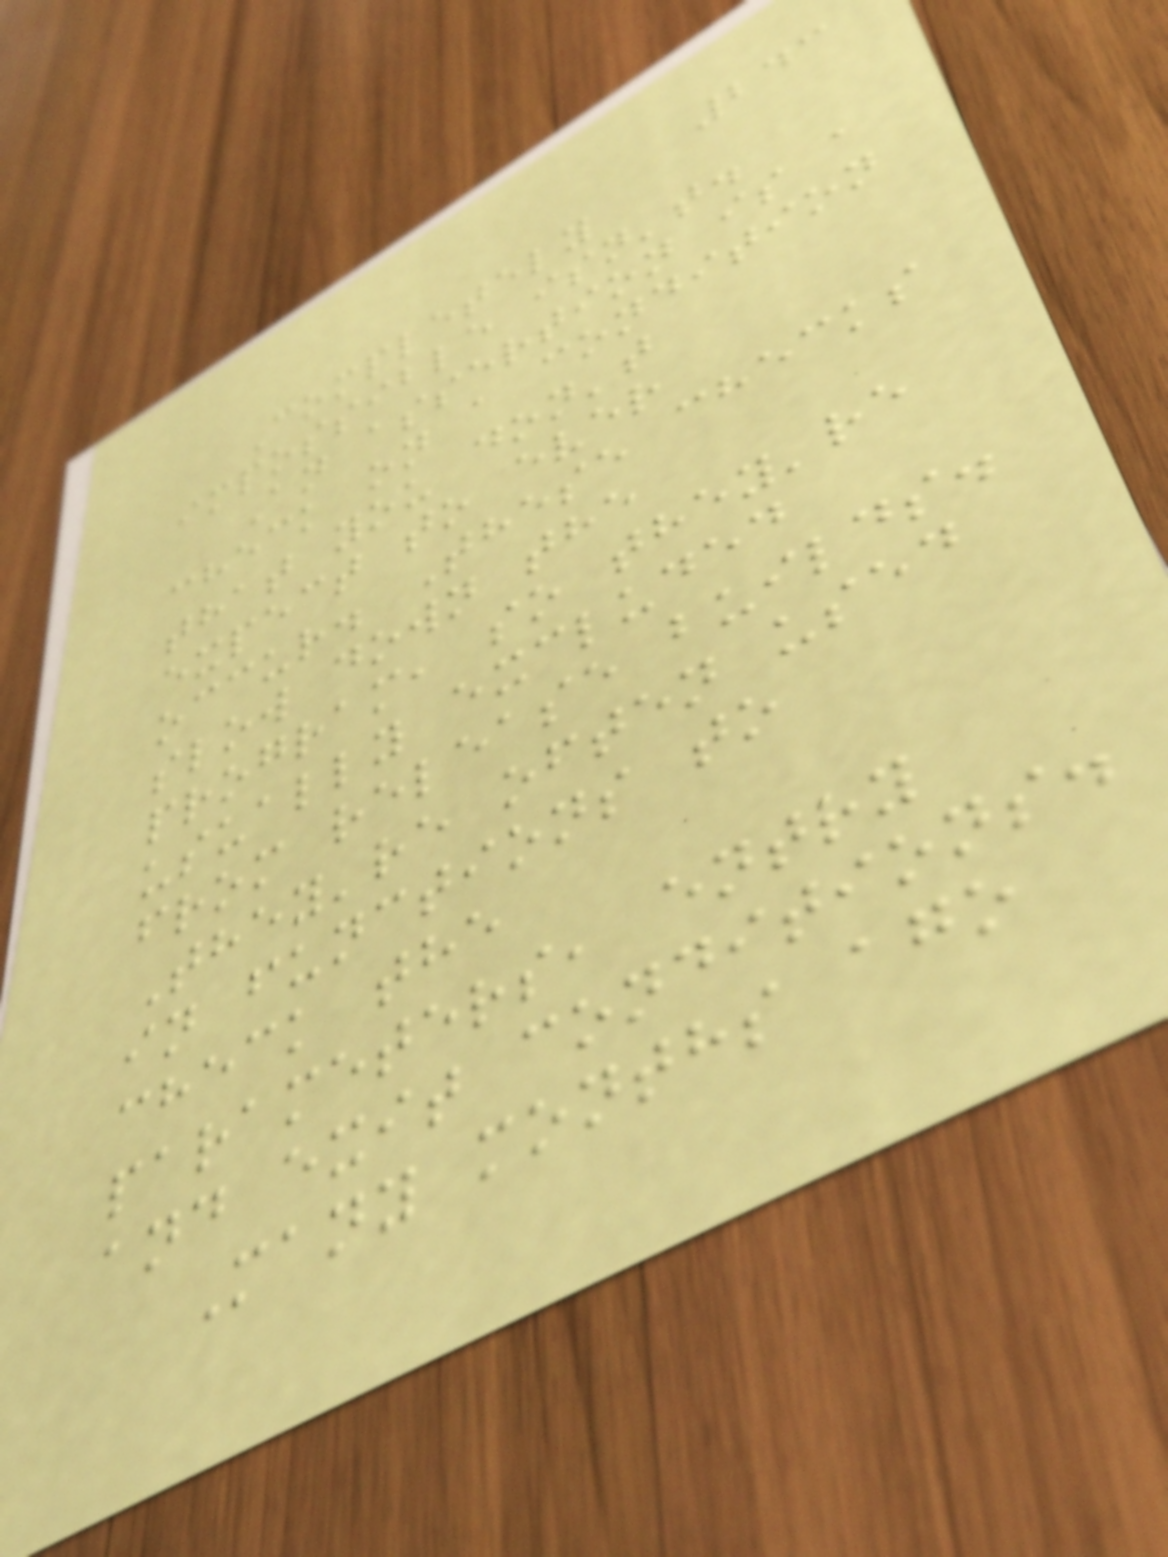243
Completely
impossible isn't.
An assertion is a
check on a condition
that you don't
expect to ever
occur. These checks
slow down the
program, so they're
usually excluded
from release builds.
They're often used
in functions to
check the
parameters, entry
and exit conditions.
Many months ago
